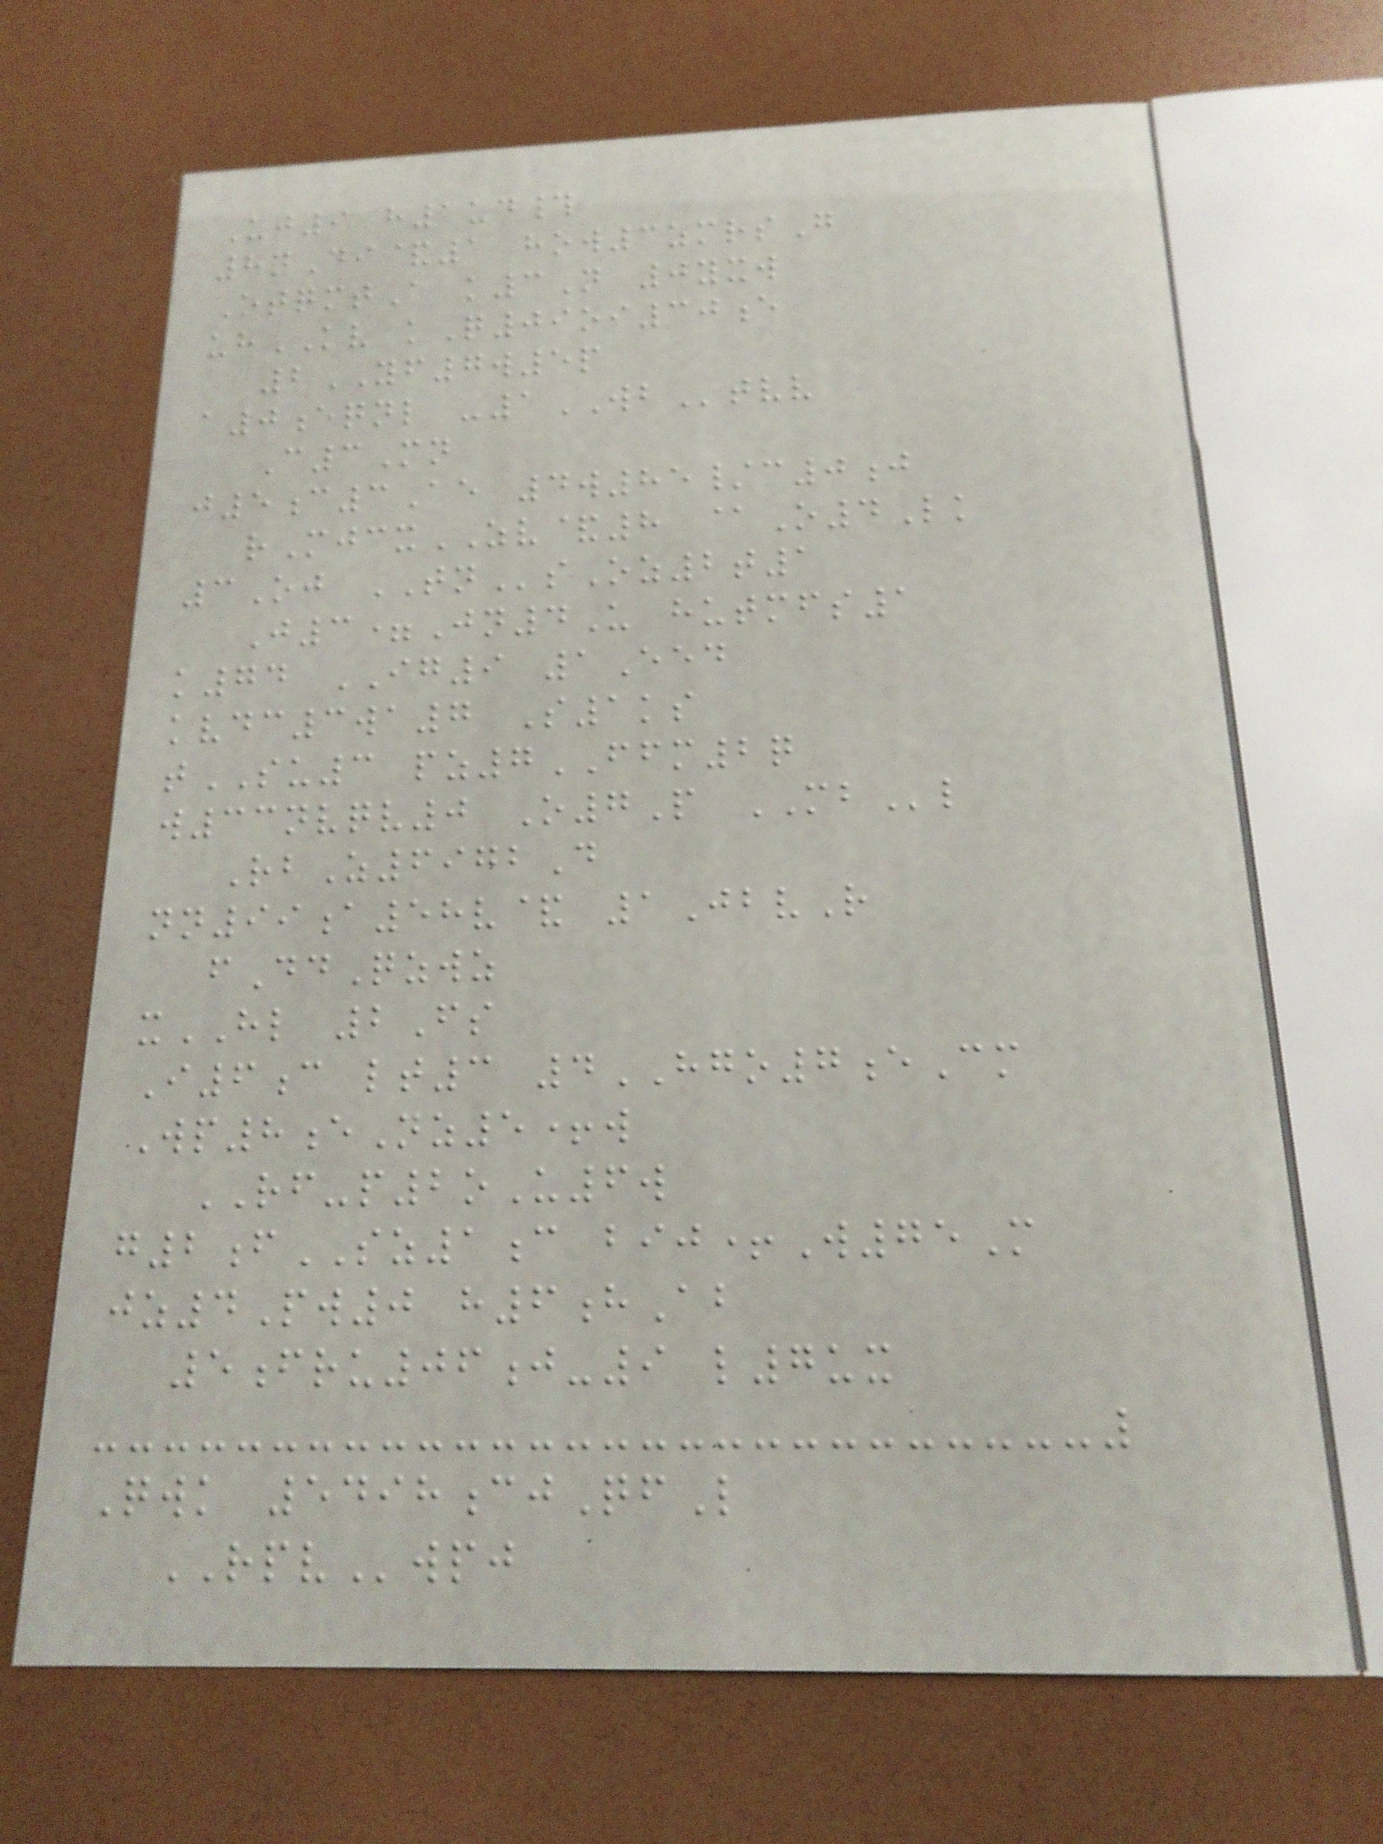Uj9 h1ud#
8nDi&1 how3zmrsG
OtqmtA k3N 0yxw
uhKV kQ09oi30e
2YF7w5p
a0eqnl -1WBtvv
C3Mn
j5c3Ae 4w85/c0j
rMjcxZV&8 @O4Lk
3Oj TNsOz2t1
J3=Jn4U hutmfs1
k74 IG9 1Eed
kvdc3wa7 S1ks
tSU3 pz7FFM2q
w33nvqv0 O7P MBl
RbZ6972D
nn99a58v& 1JbvR
fDdQzwz
xHL 2Fs
I6c lt3 4HGO7eCm
Wp8eNz5+w
RF-p2oU6w
g2fSZ1c bij+W75M
jz4Pw0 h6hAb
5fru06j-9 l7ux
Qwk 5498cjQfL
RPVwpj
